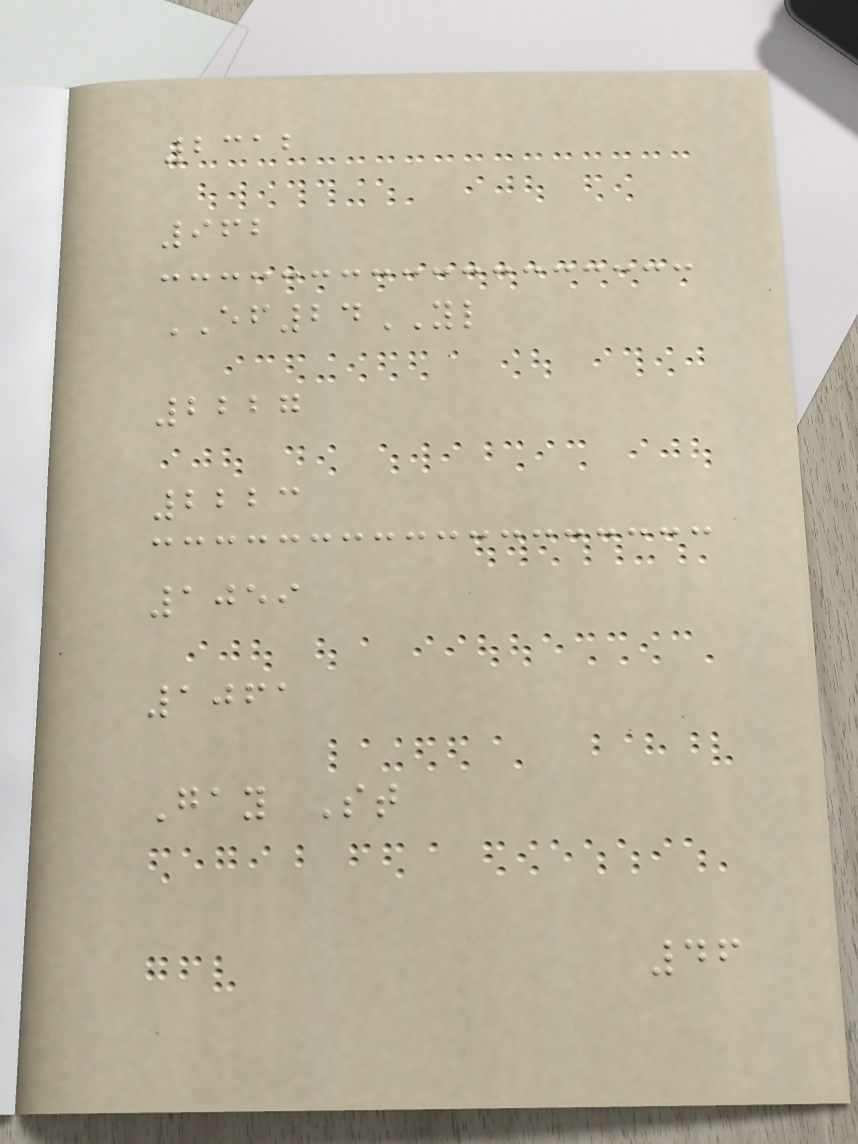2312
962
EF24YL
2227
2223
1059
1061
Gay St
46
